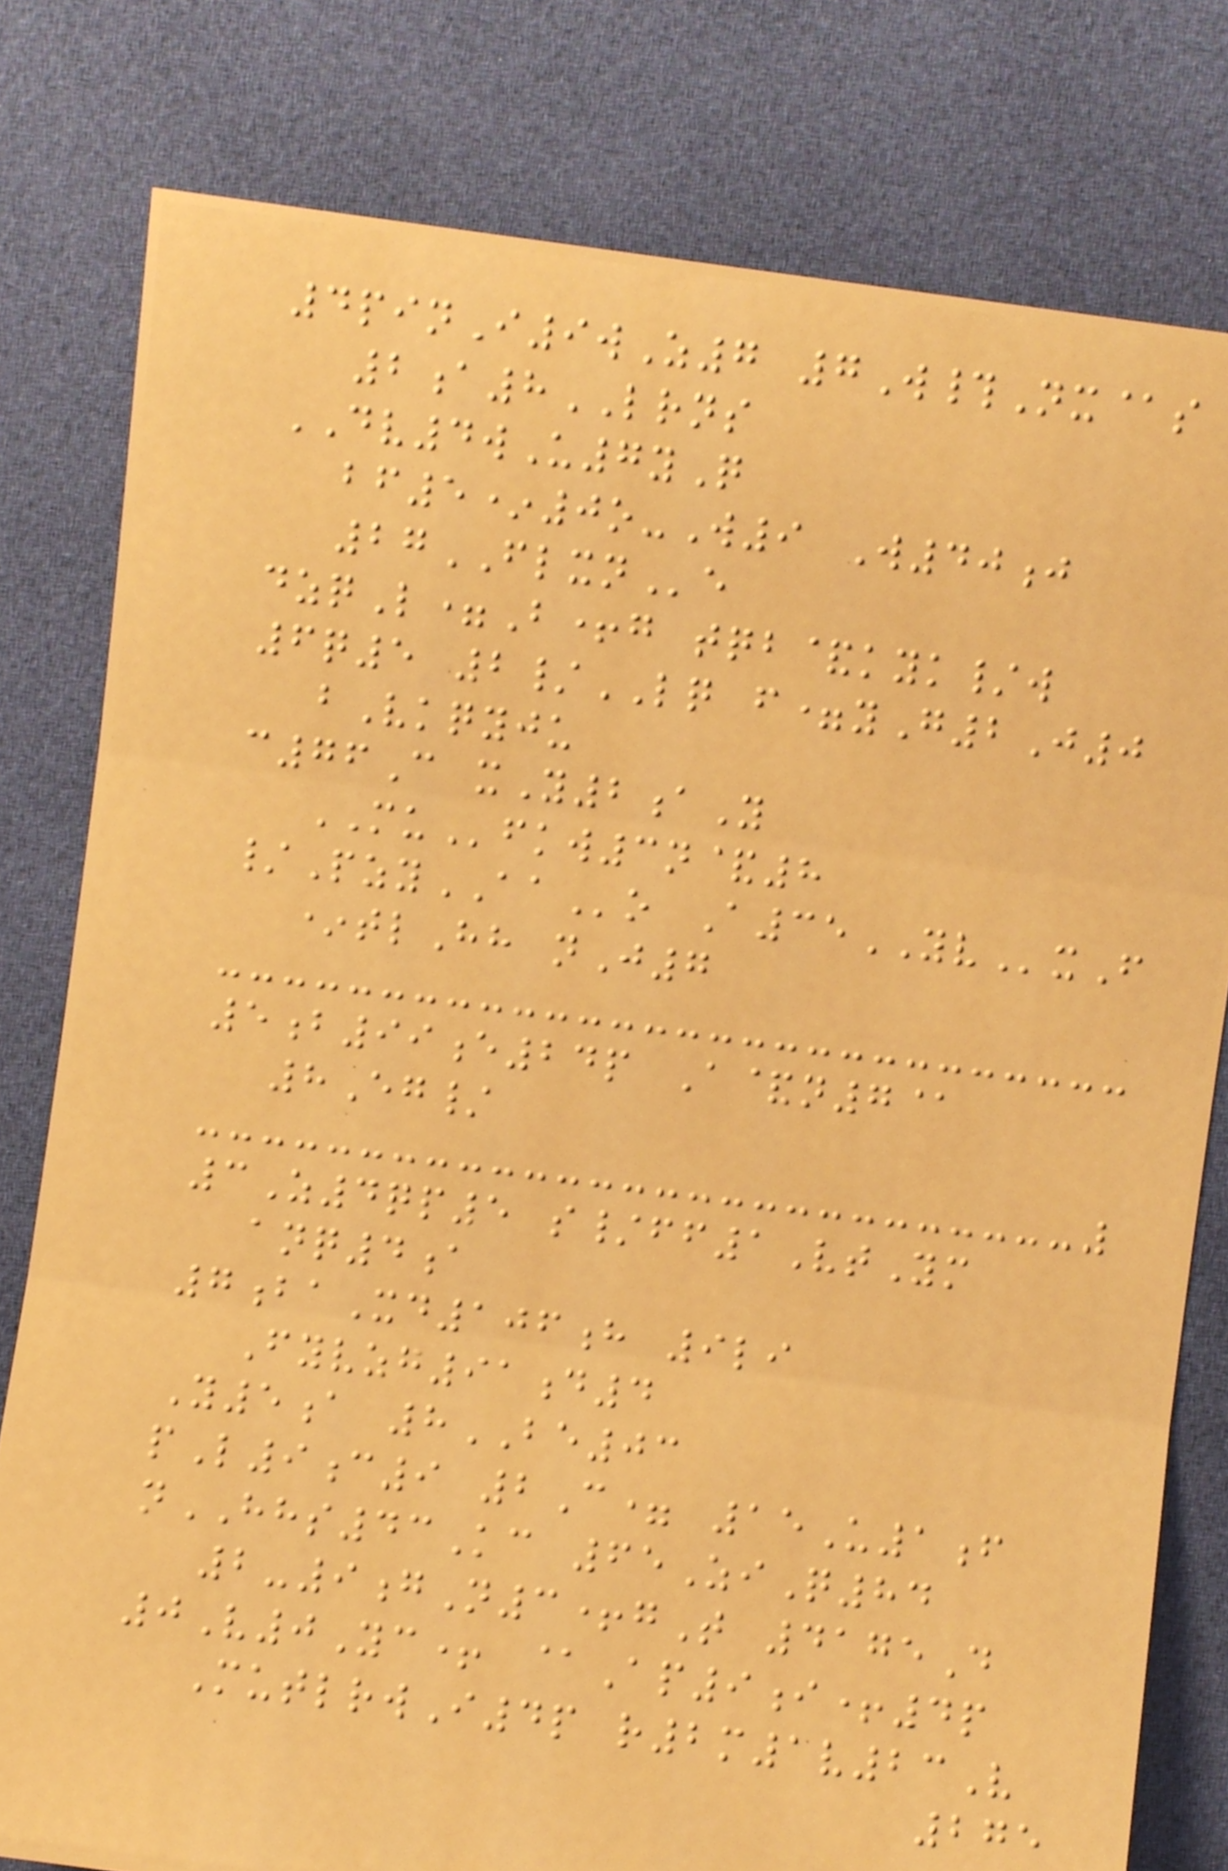4pinI9wZ7 7W#Nx@s
2a8LRNS
DV4wU7yQ
bf5*0o-W9 W40j
27FLXNe
dzqL=B+g tqb&kyk/w
6q5 2/LQ f=yG2J0
bVkqyju
c76C xY2aY
MUfkw3n&8
/PzyAAo A35YVxF
*tlHh nJ7
5b99e24p A&n7@
8Eg/
3Z4qp5 s/ff1VtYm
anq4a
7baXd106h 9li
Fyvzg91d4
Y5a 8BE03
pL9c9 2C= 15U1f
nHHS43Kc 65ZiQ84
2-9gN3+gT 4175D
0V0Yc+ @Ap9i+4p
MutlrwI4p r2m1v23V
275
